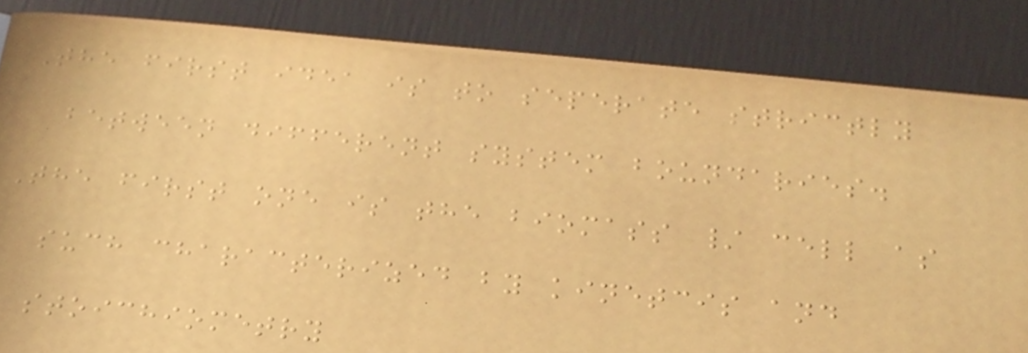The first idea is to seperate strictly
between different system boundaries.
The first one is the biomass / cell as
such characterized by kinetcis and
stoichiometry
